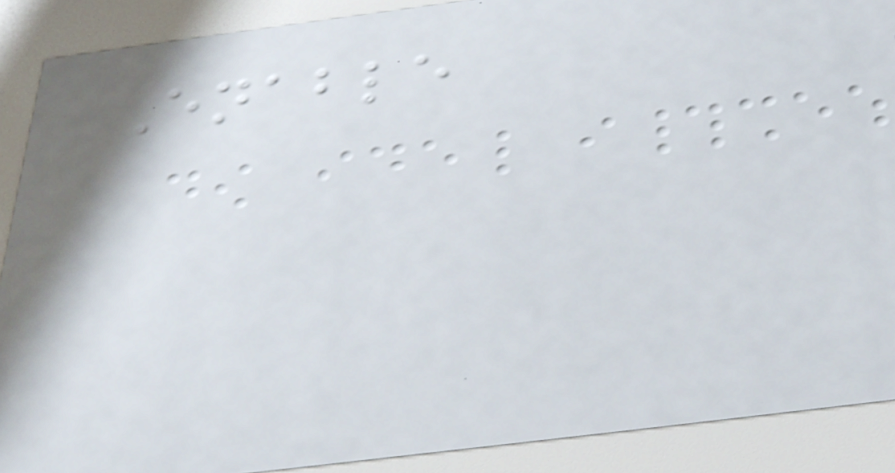Enable
